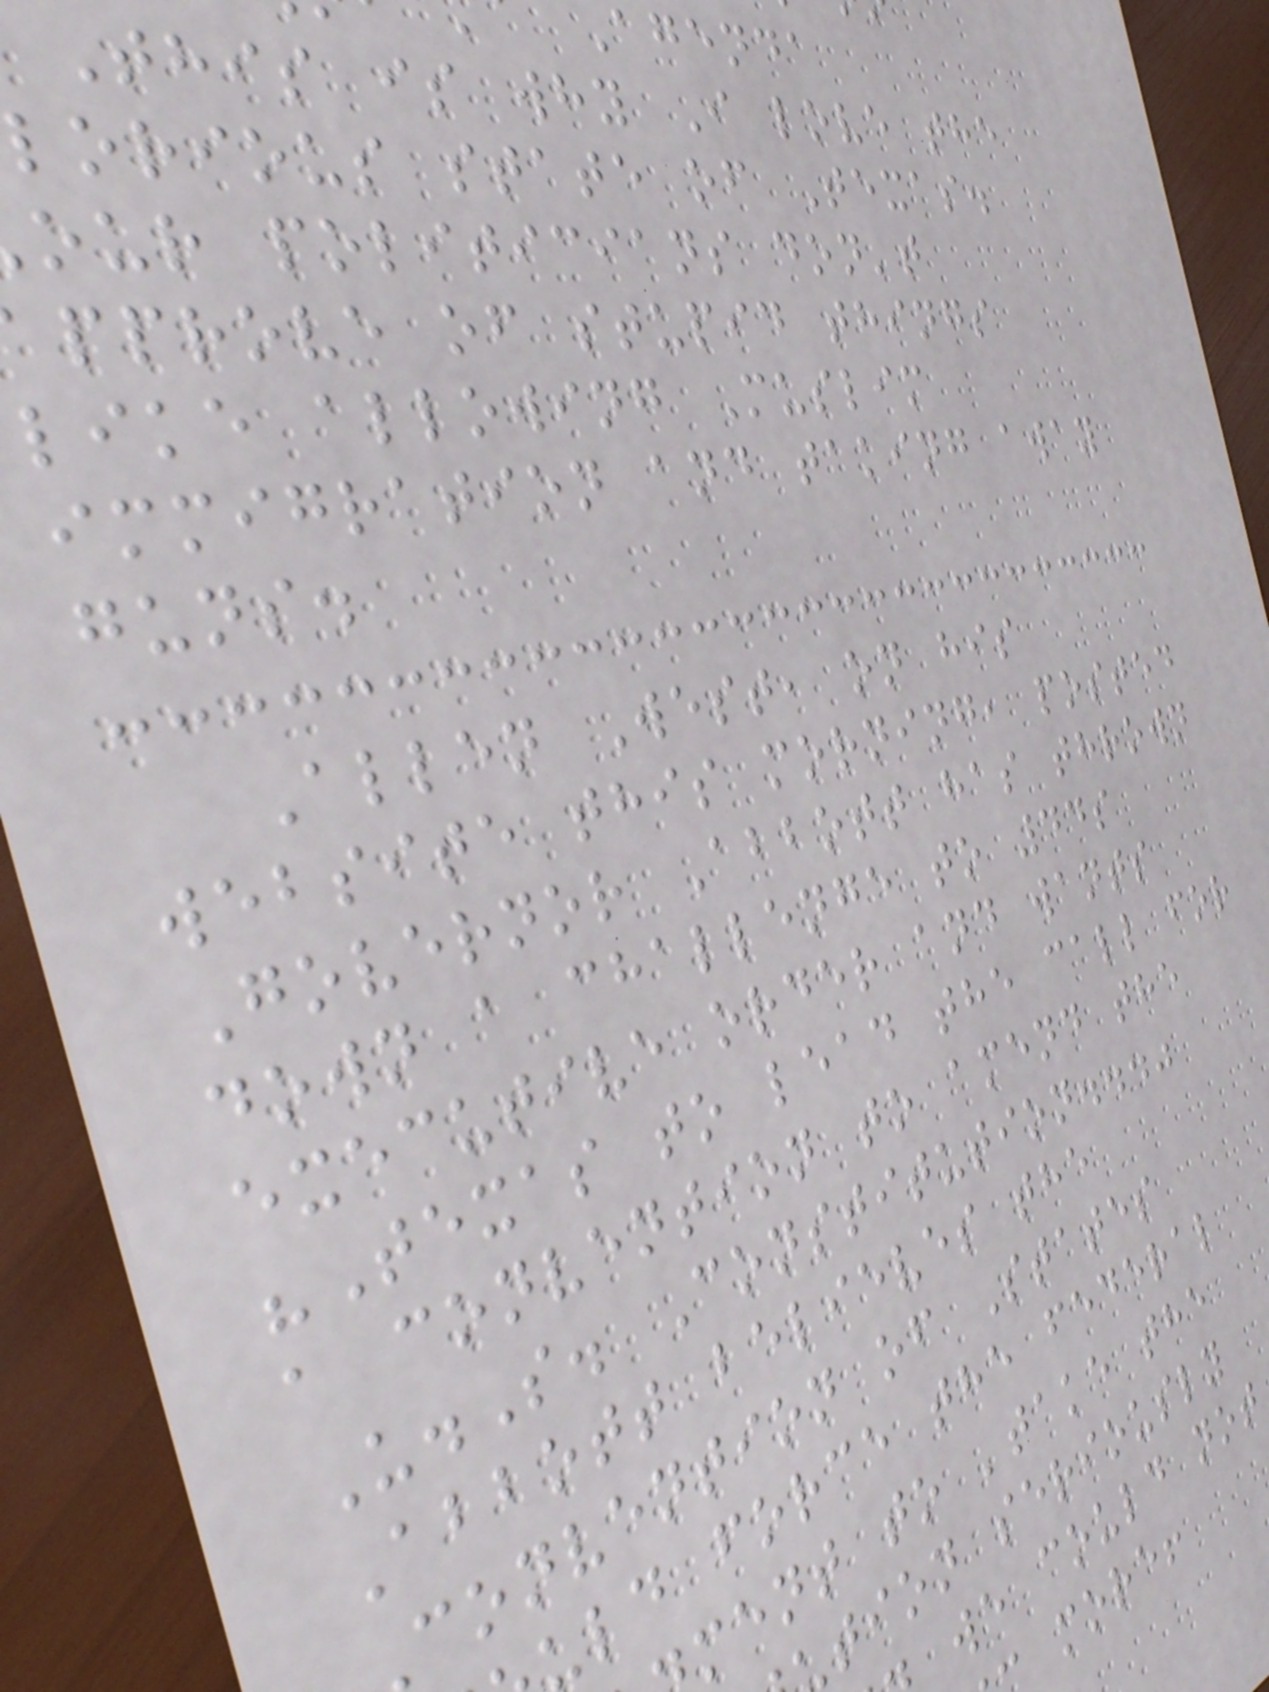Agenda
This is why I love the
lorious state of Texas.
our politicians don't
pprove of stupid things
like allowing Muslim
immigration and taking away
guns.
Allen West, on his
website this morning, posted
Governor Abbott has thrown
down a challenge to 44s
executive order and wants
"Texas to lead the call for
a convention to amend the
U.S. Constitution..."
Abbott believes the
convention of States
ld force the federal
ment to 'take the
tion seriously
we could not
more!
